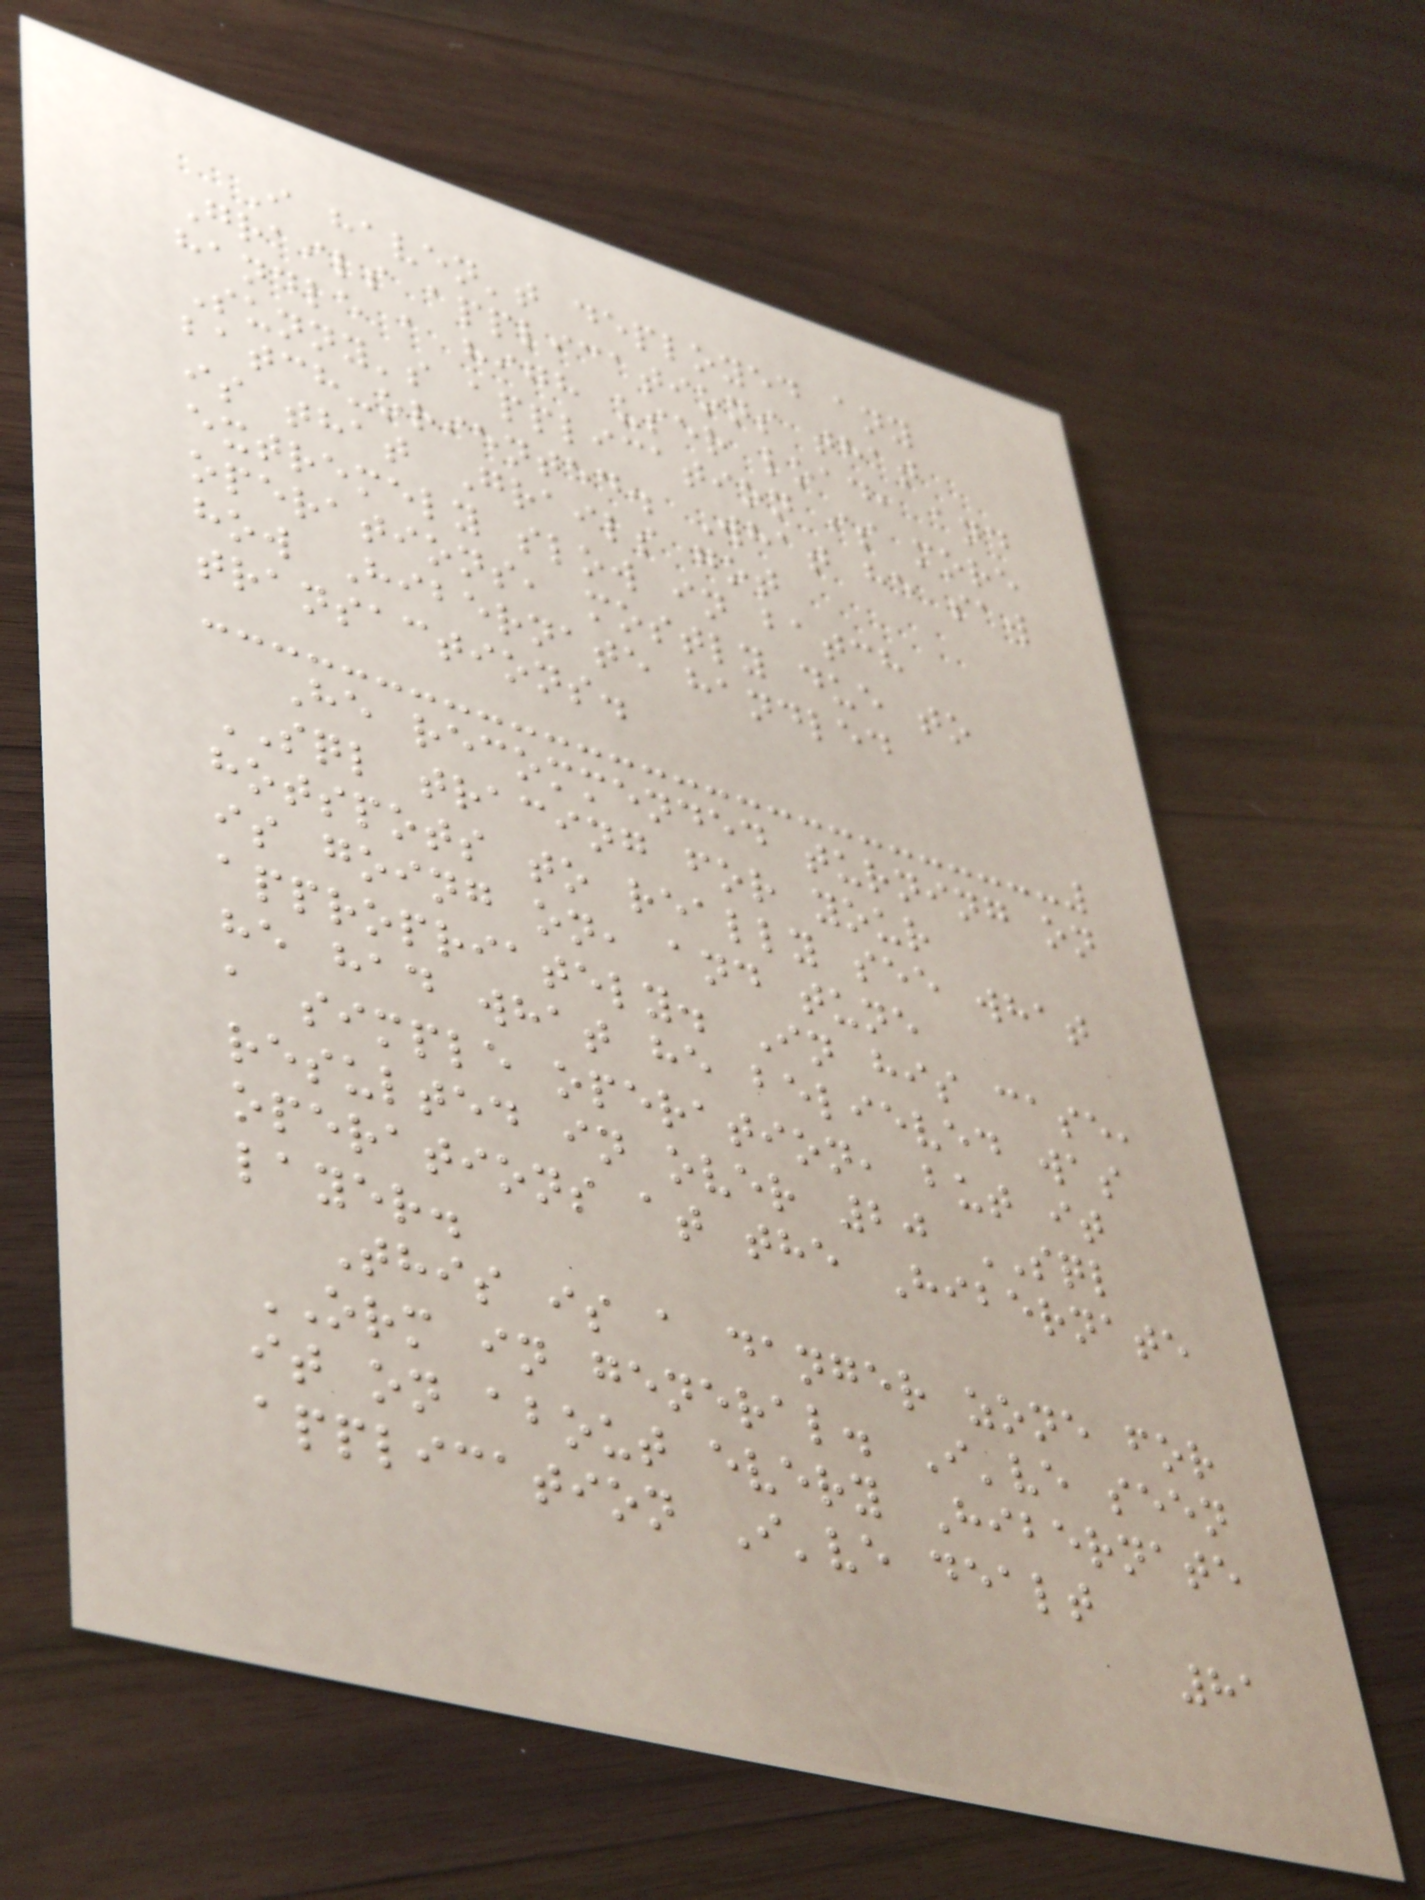I haven't deployed any
Grails applications that
handle a high user load, and
Sunny's application is more
batch-oriented. What he saw
is that Grails got
extremely slow in batch
operations, mostly due to
how Hibernate handled
transactions.
He recommended turning on
SQL tracing for your
hotspots to really see what
is going on, and tune
appropriately. In his case,
he had what he believed was
a simple operation, but it
resulted in over 20 SQL
operations at the Hibernate
layer.
This is a danger zone for
ORM in general. I've seen
it on about every Hibernate
application I've dealt
81
